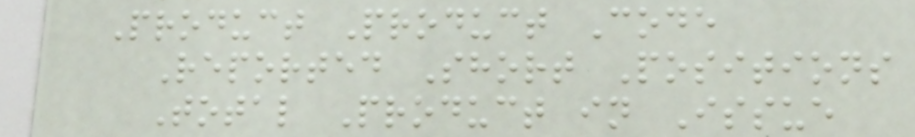Product Product Code
Reported Short Positions
Total Product in Issue
